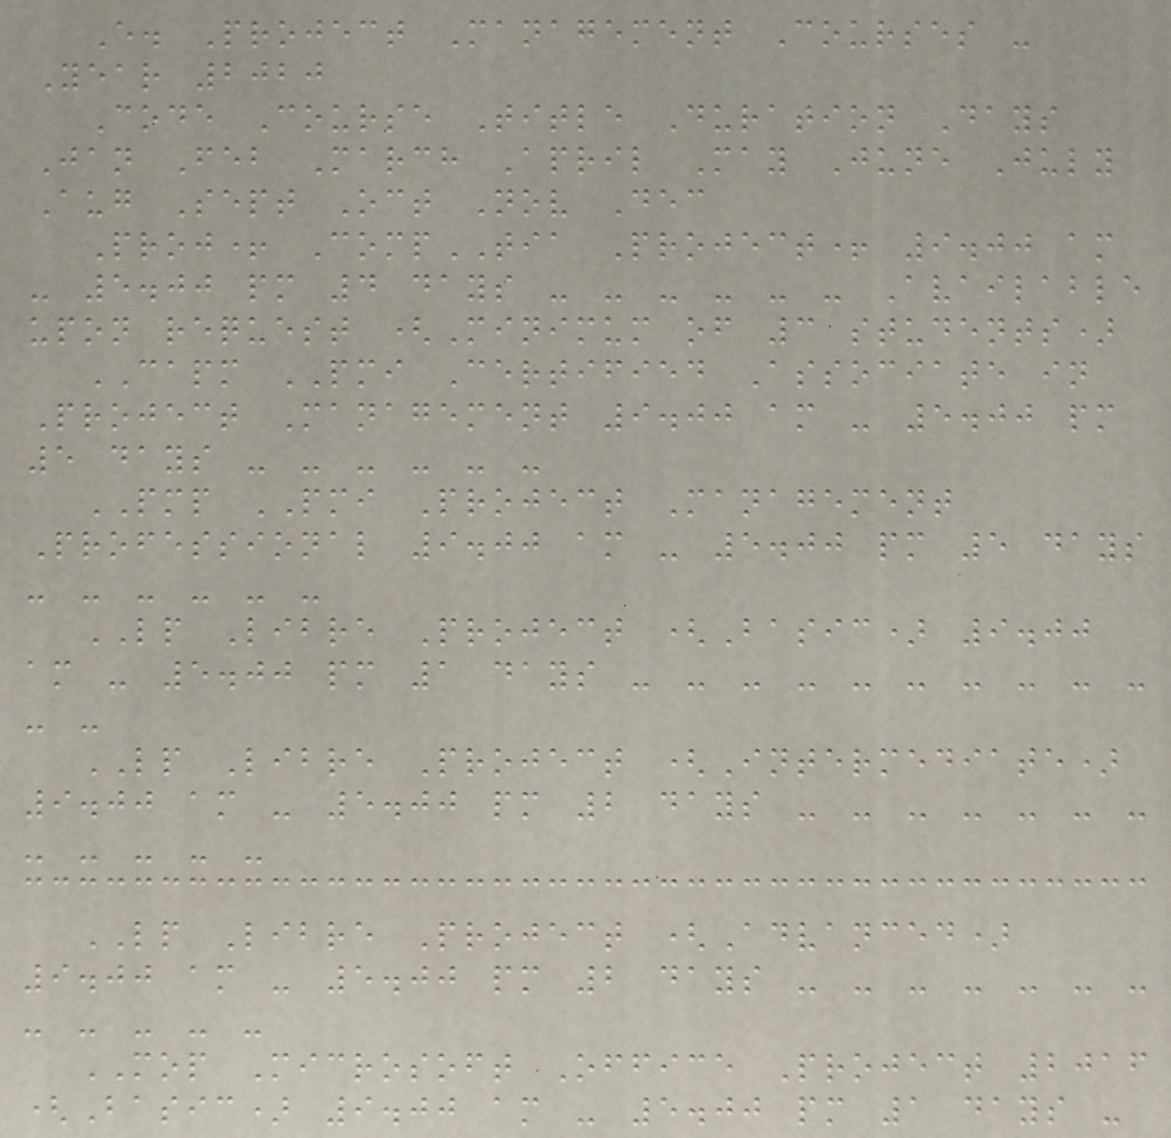E. Project Management Courses -
Year 2020
Code Course Title Duration Days
Jan Feb March April May June July
Aug Sept Oct Nov Dec
Proj+ CompTIA Project+ 9.00 am
- 5.00 pm 4 days - - - - - - Available
upon request (Minimum of 3 students)
CAPM PMI Certified Associate in
Project Management 9.00 am - 5.00 pm
5 days - - - - - -
PMP PMI Project Management
Professional 9.00 am - 5.00 pm 5 days
- - - - - -
LP Libre Project (Basic) 9.00
am - 5.00 pm 1 days - - - - - - - - - -
- -
LP Libre Project (Intermediate)
9.00 am - 5.00 pm 2 days - - - - - - -
- - - - -
LP Libre Project (Advanced)
9.00 am - 5.00 pm 2 days - - - - - - -
- - - - -
MOP Microsoft Office Project 2016
(Basic) 9.00 am - 5.00 pm 1 days -
